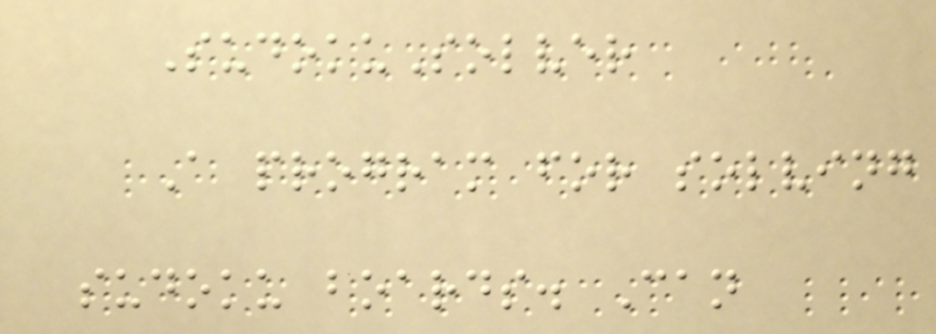SudokuSolver
A program for solving
sudoku boards. Can
